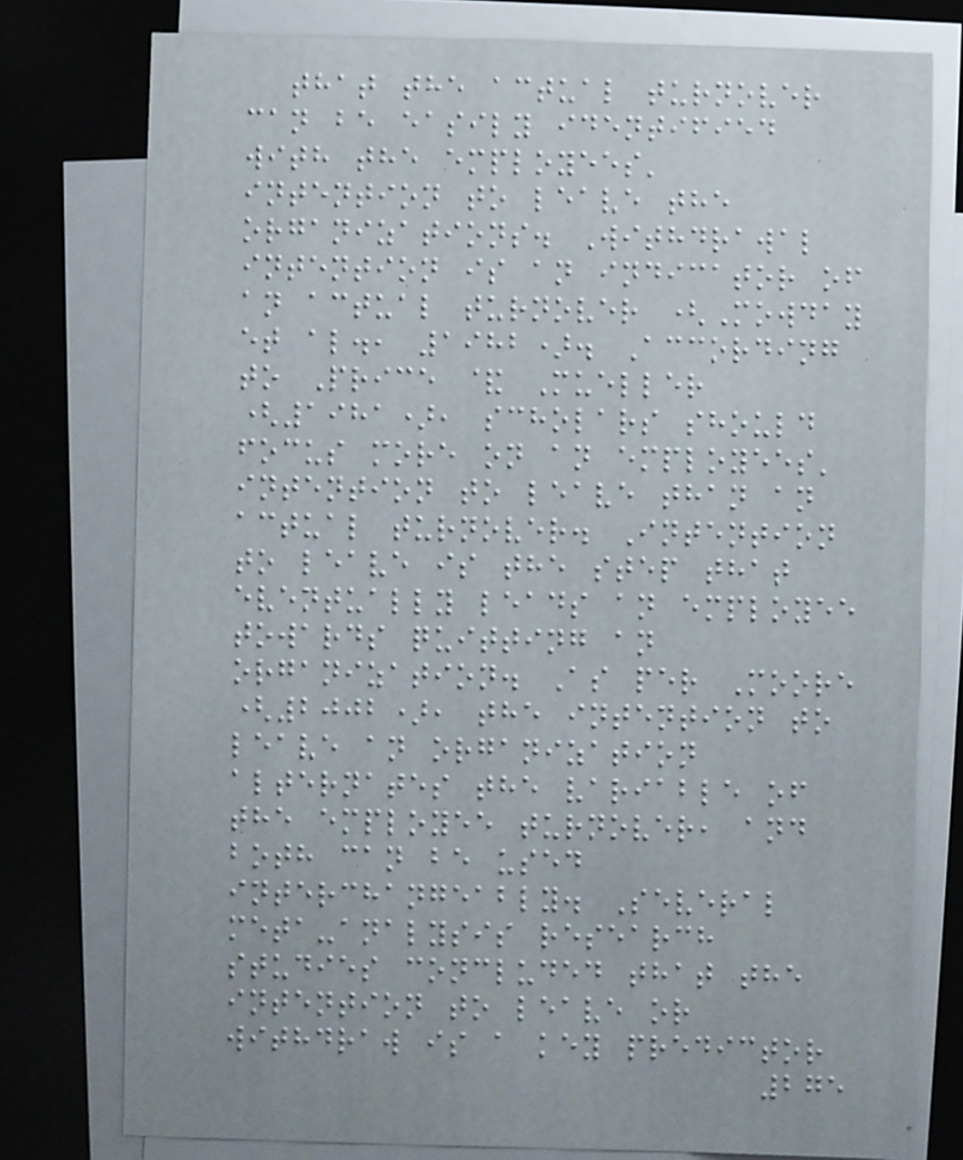that the actual turnover
can be easily identified
with the employees'
intention to leave the
organizations. Withdrawal
intention is an indicator of
an actual turnover (Mowday
et al., 1982). According
to Price & Mueller
(1981), scholars should
focus more on an employees'
intention to leave than an
actual turnover. Intention
to leave is the step that
eventually leads an employee
towards quitting an
organization. As per Moore
(2002), the intention to
leave an organization
alternates the variable of
the employee turnover, and
both can be used
interchangeably. Several
meta-analysis research
studies concluded that the
intention to leave or
withdraw is a key predictor
275
